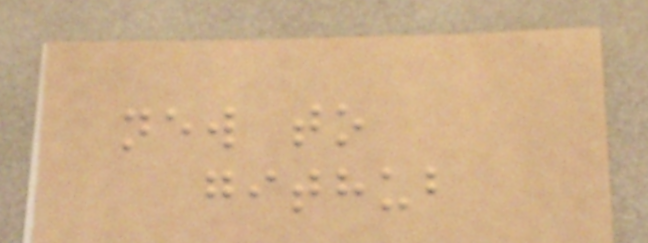new to
github
